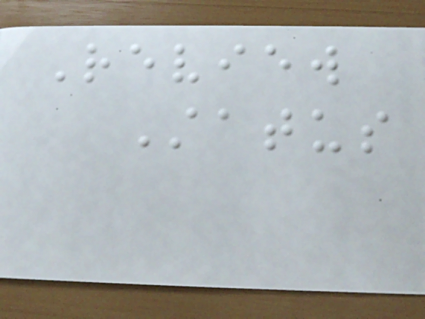Review
Status
